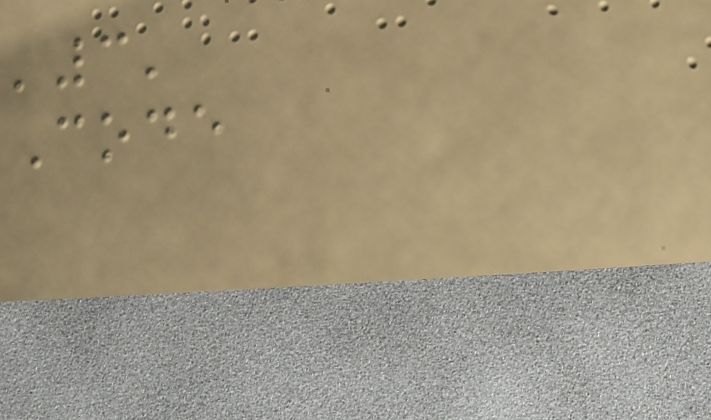'3'
Code
